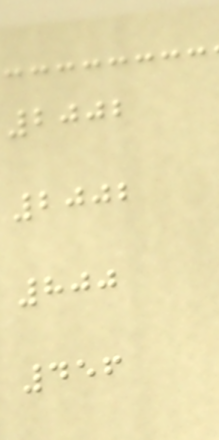2002
2002
800
456
